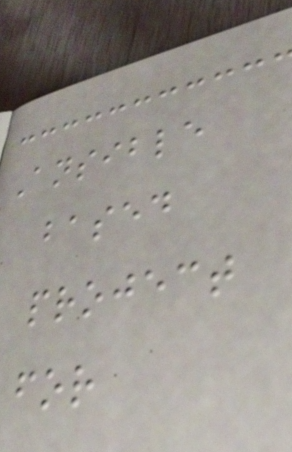Ansible
based
project
for
